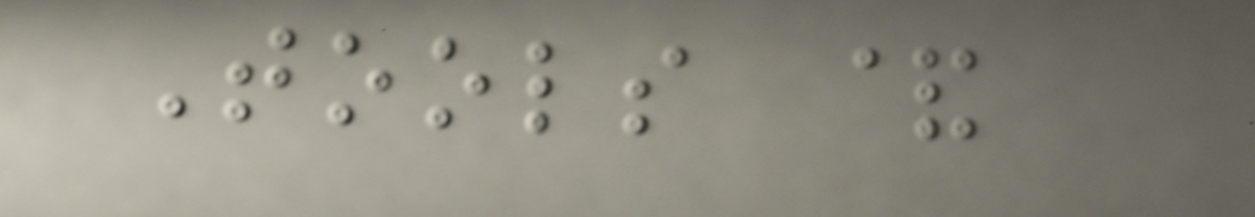Tools &
